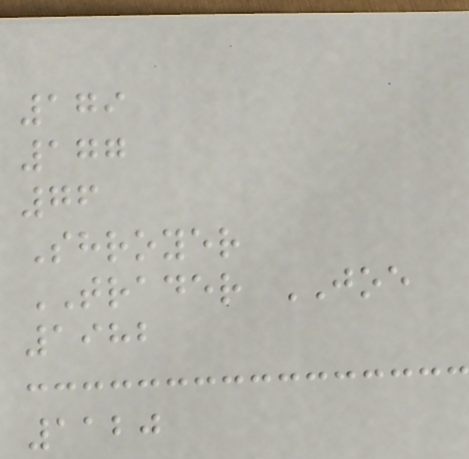179
177
76
Shroyer
TRADER JOE
1982
1120
